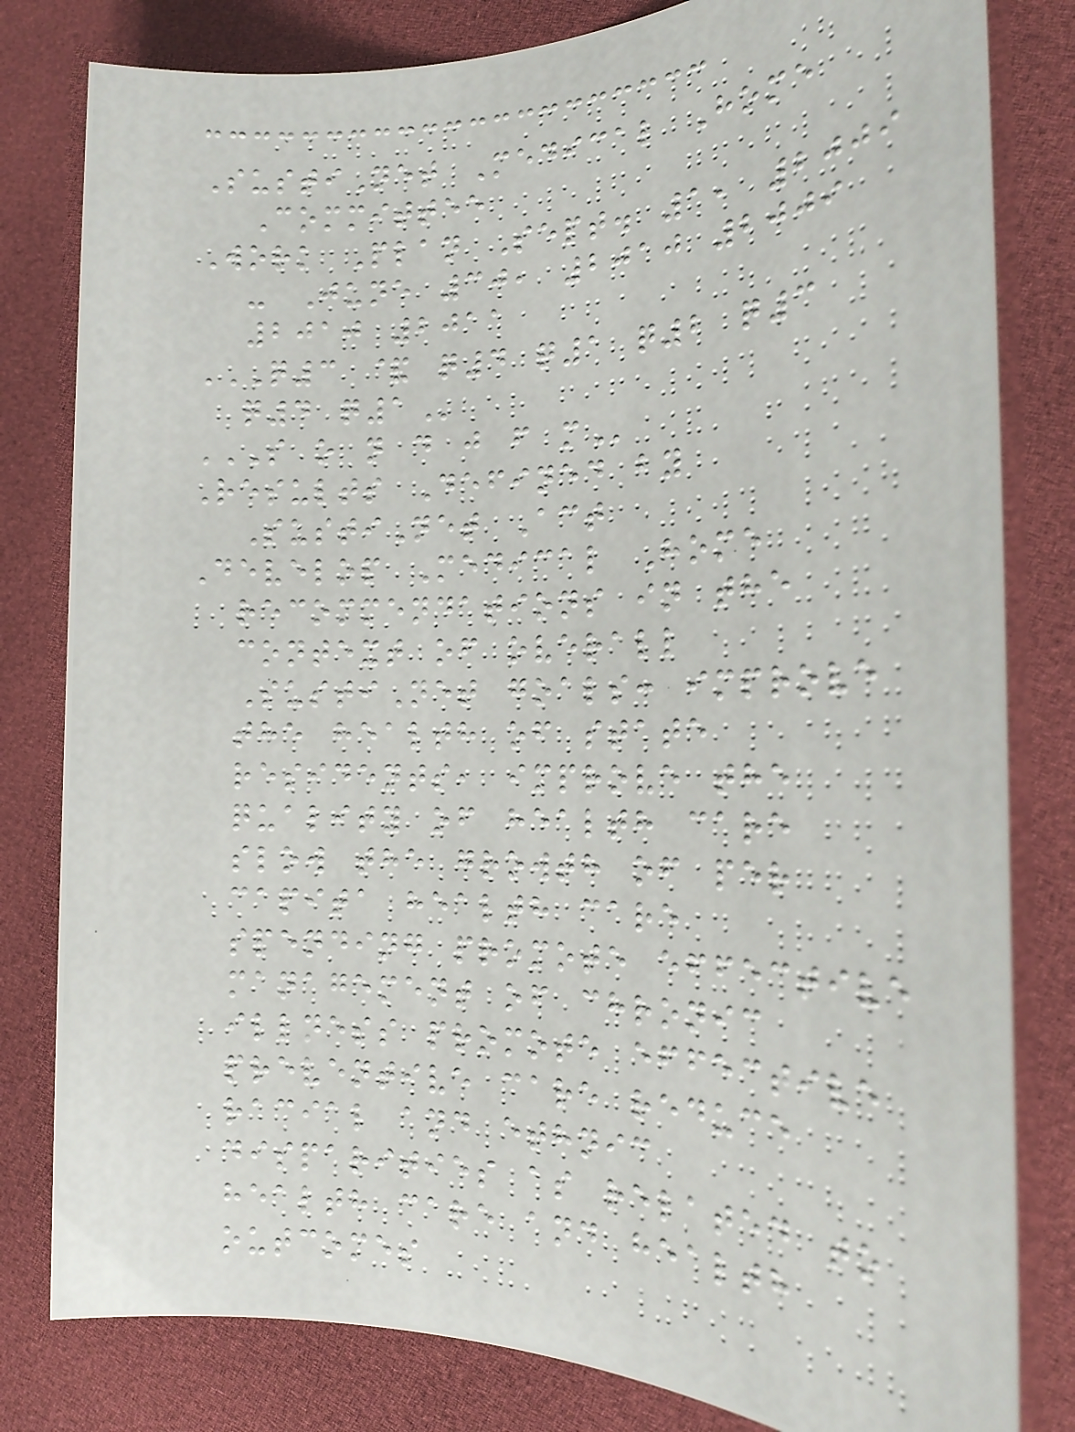SustiNet Medical Home
Committee
Work Plan Sept. 1, 2009
- June 30, 2010 2009
2010 2011
Q3 & Q4 Q1 Q2 Q3
Q4 Q1
S O N D J F M
Results Defined by
SustiNet Act
Develop Medical Home
recommendations in the
context of overall
SustiNet goals: improve
the health of state
residents, improve the
quality of health care
slow the growth of per
capita health care
spending promote effective
management of chronic
illness promote effective
preventive care reduce
racial and ethnic
disparities as related to
health care and health
outcomes
